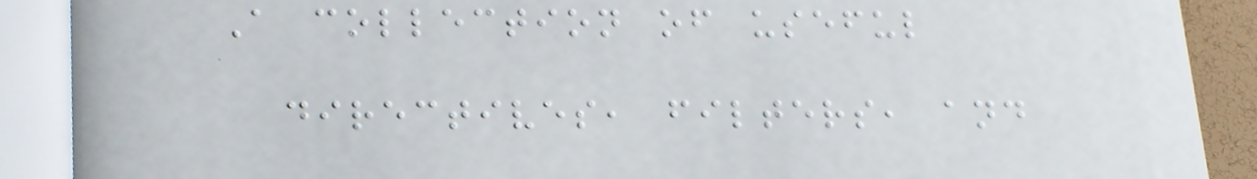A collection of useful
directives, filters, and
